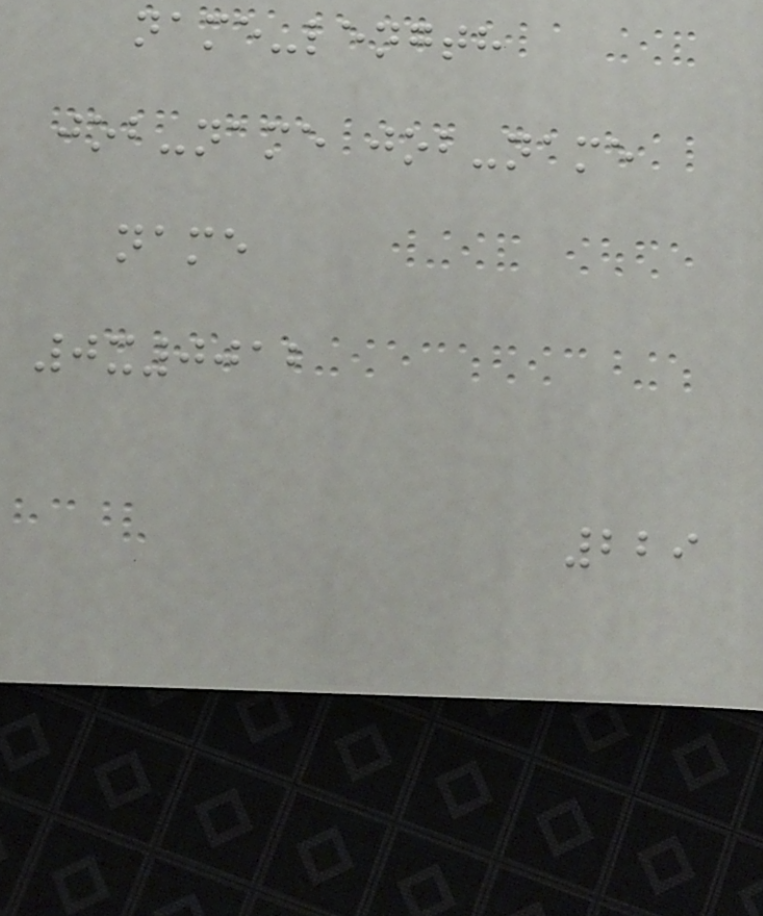name-length
job-name job-name
name
0x0012
229
